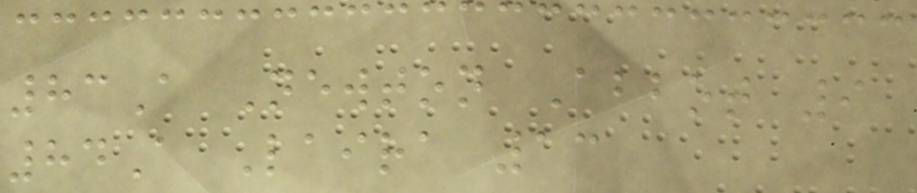83A Newton Abbot 9
84A Laira 13
